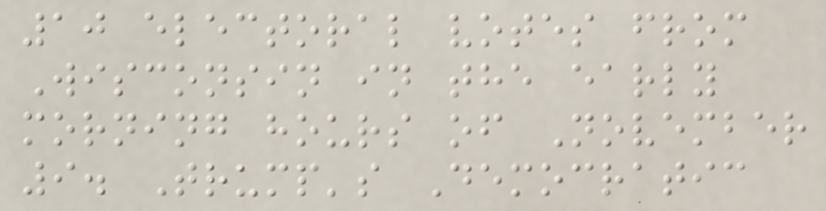10 electoral votes from
Wisconsin in the early
morning hours of November
9. Trump's Democratic
